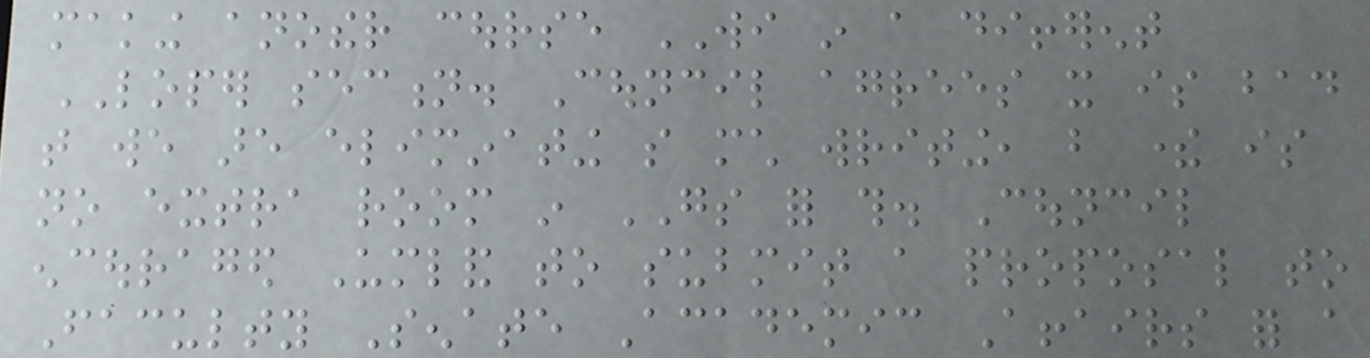making another course WI in a different
LOPER section. Council agrees it is bad
that we are eliminating so much writing, but there is
no extra room in GS for this. Council
encouraged Umland to submit a proposal to
Faculty Senate Academic Affairs for a
